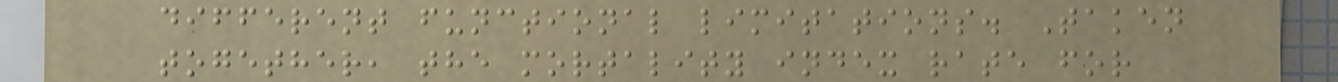different functional limitations. Taken
together, the mortality index rate for
